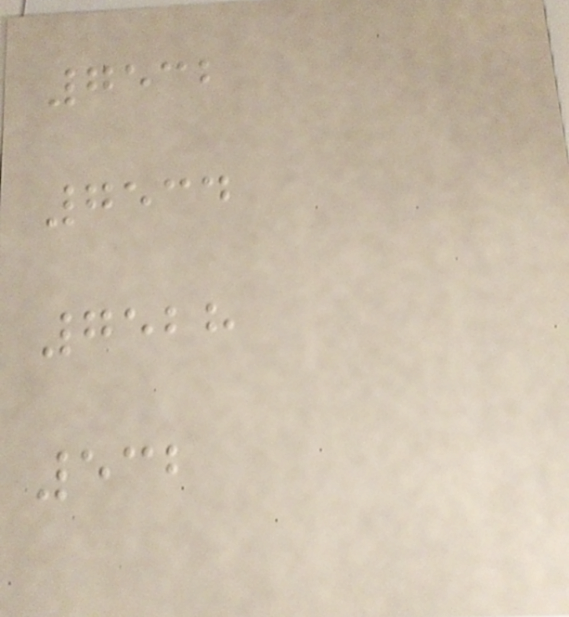7532
7534
7528
532
